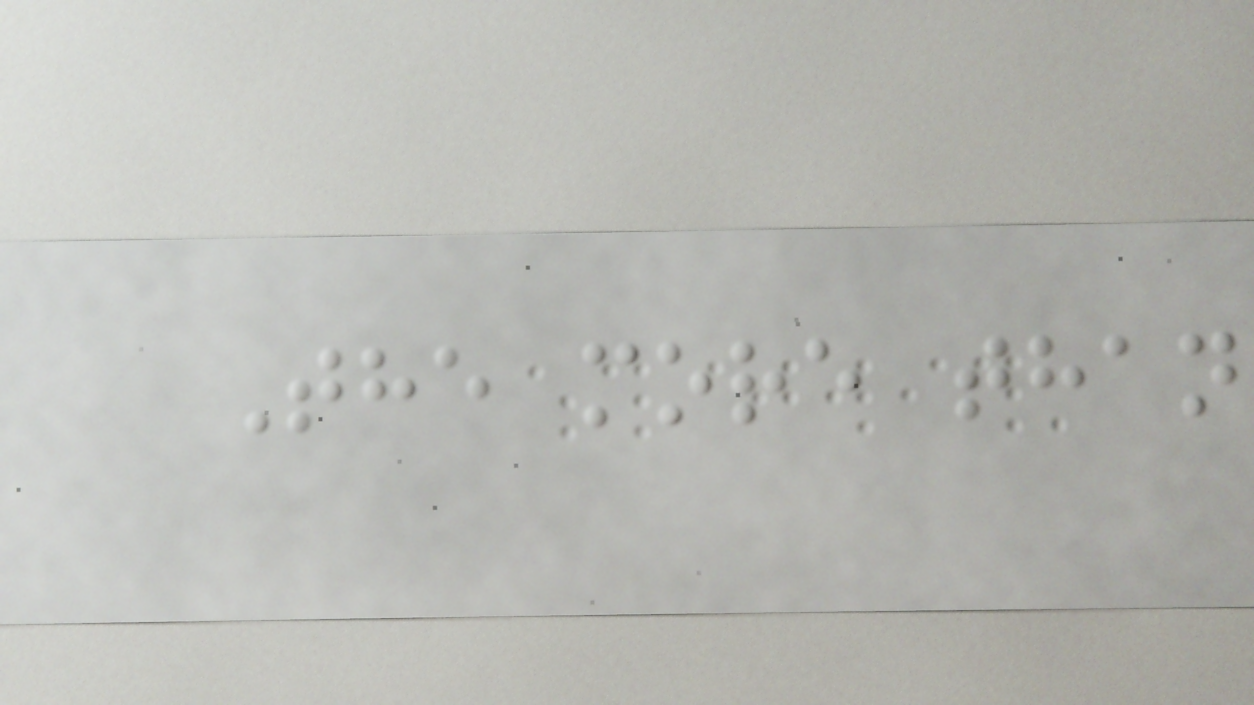The more than
